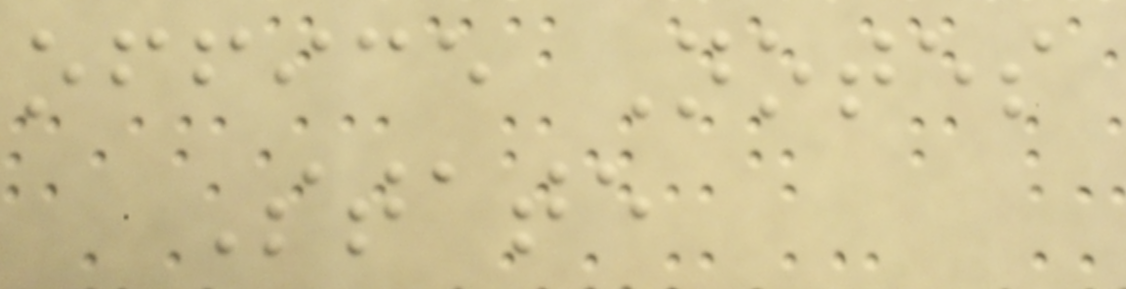office Notes
State
